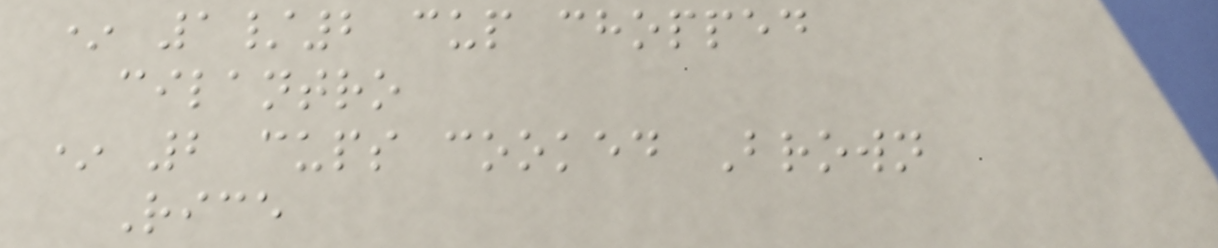* 1/2 cup chopped
cilantro
* 2 cups cooked Brown
Rice
